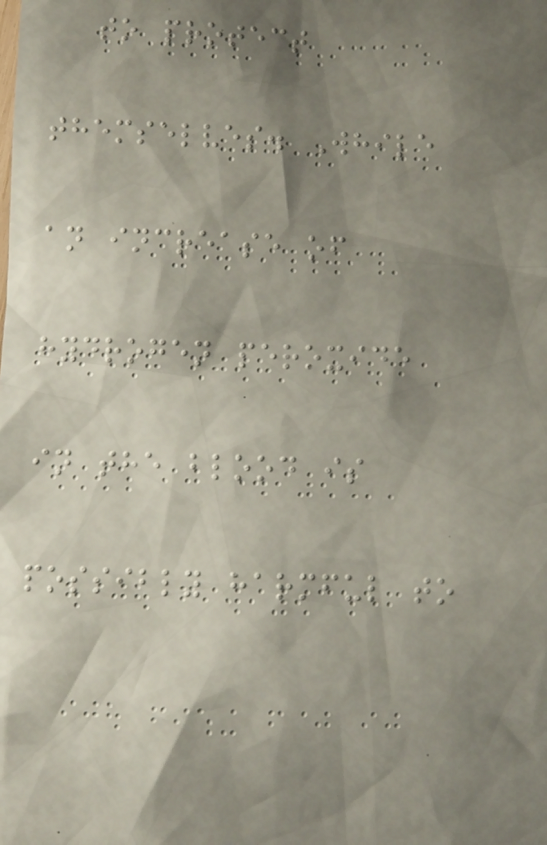to protect
themselves. While
an increase of
hydrogen peroxide
in the blood is
possibly harmful to
